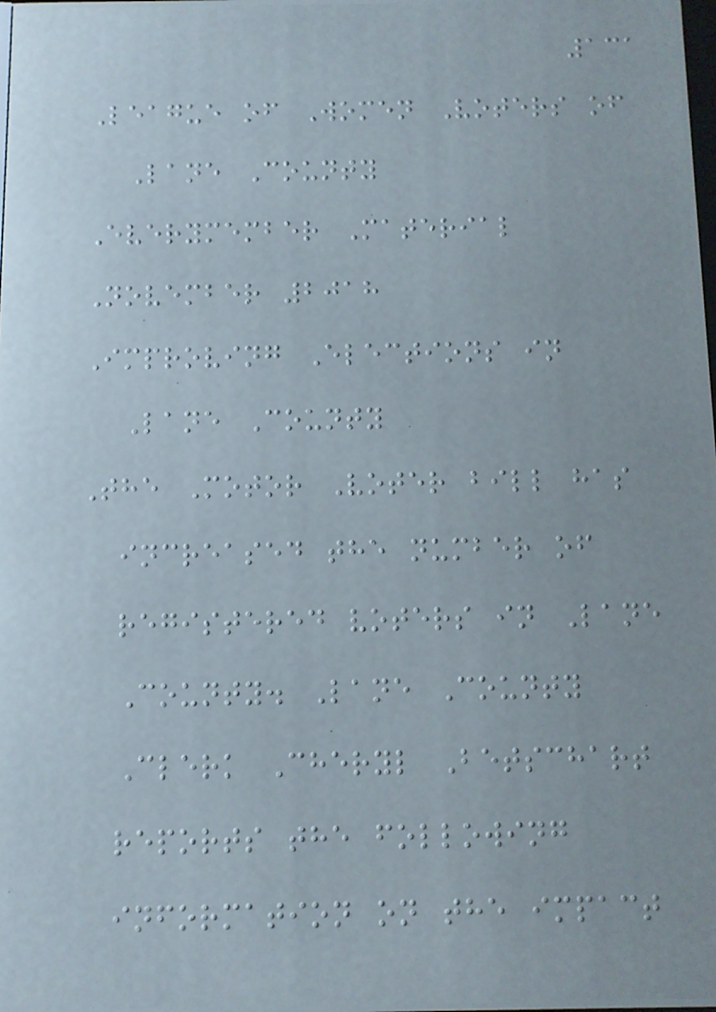131
League of Women Voters of
Lane County
Everymember Material
November 2018
Improving Elections in
Lane County
The Motor Voter bill has
increased the number of
registered voters in Lane
County. Lane County
Clerk Cheryl Betschart
reports the following
information on the impact
